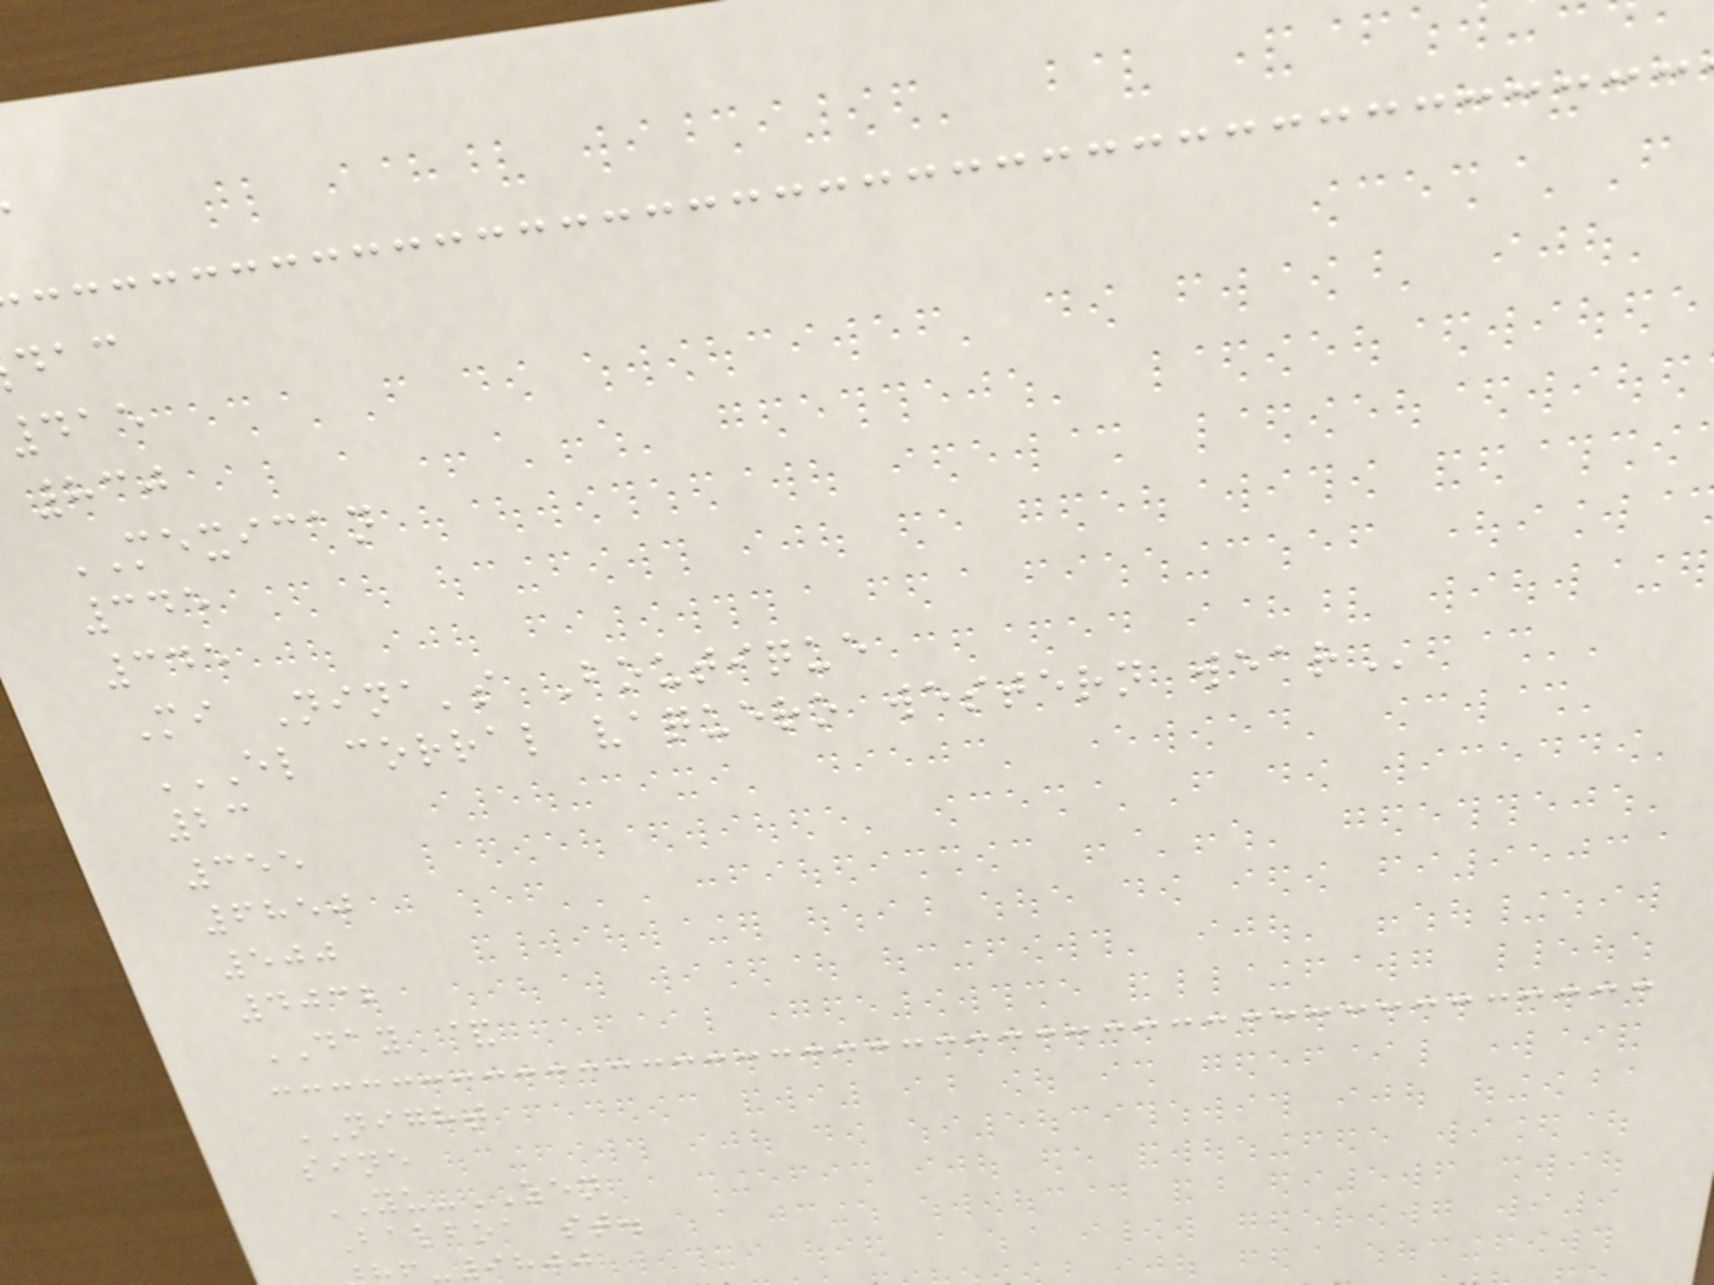415
830
MEXICAN
345
345
Mi Nina's Boutique
EL CORRAL VAQUERO WESTERN WEAR
23
355
6850
500
4032
DAY &
NIGHT
sine
YU-ZEN
Balboa st.
-9800
